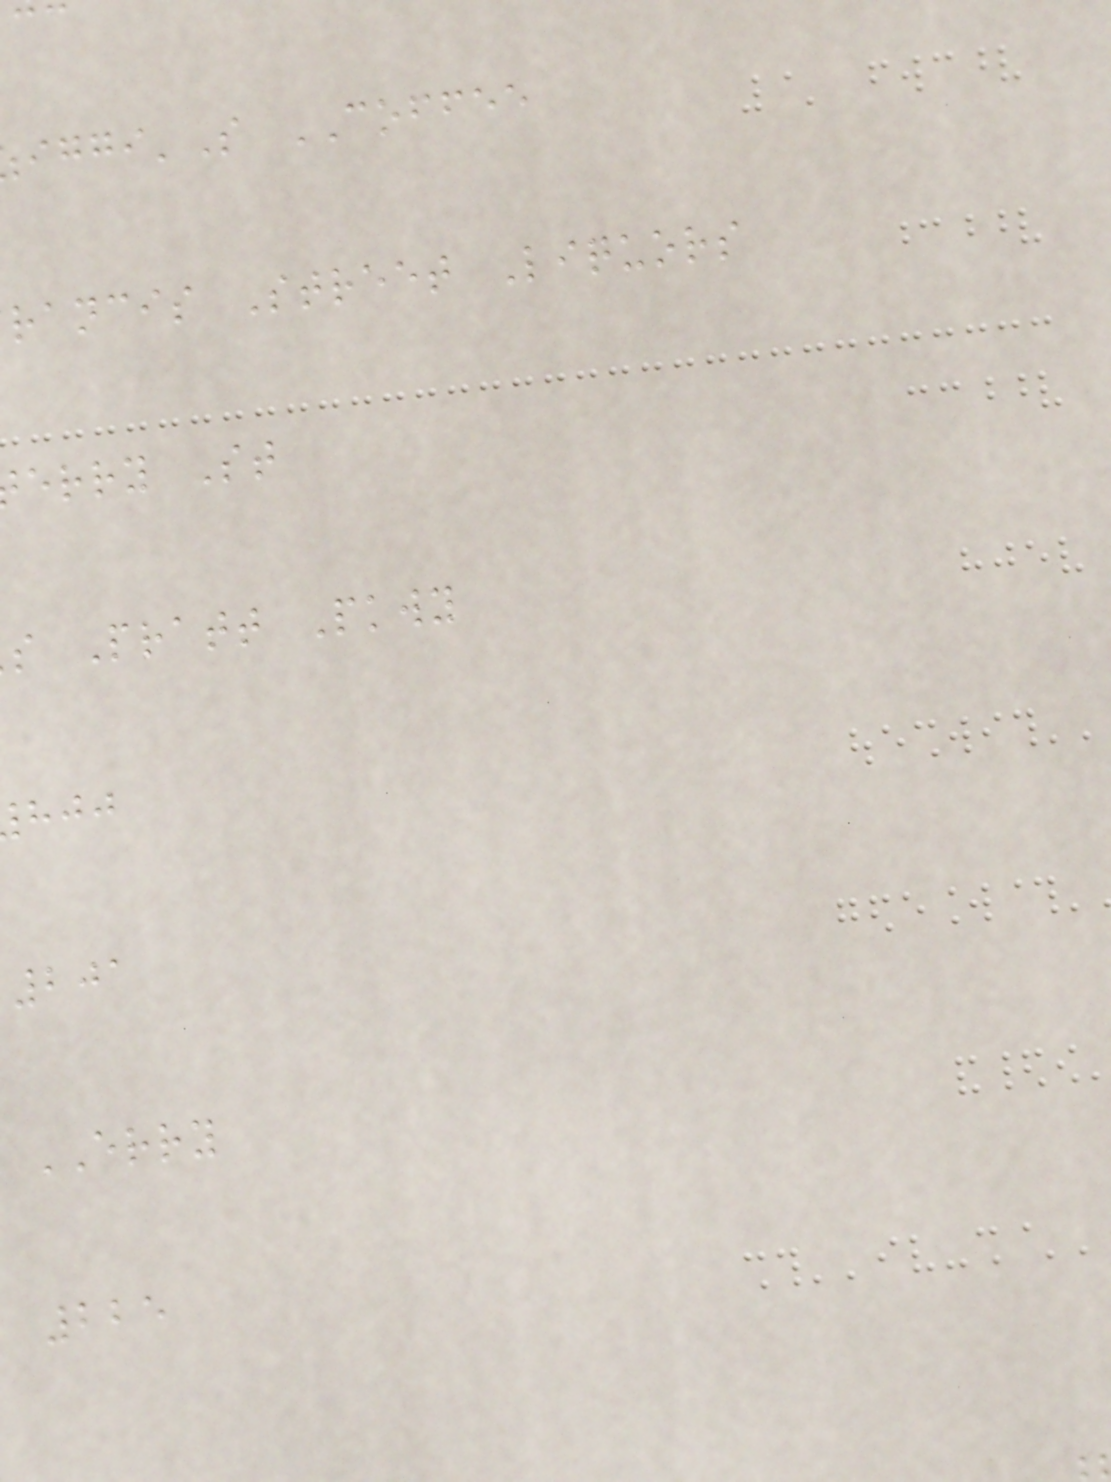'S COFFEE
rancis Street Liquors
erry St
s Pratt Pkwy
201
ERRY
225
